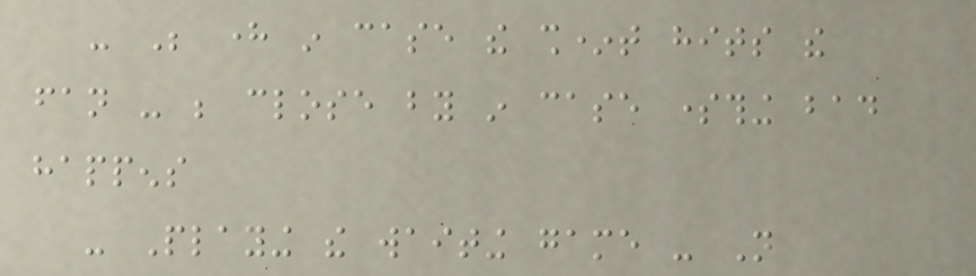- Be here in case the sh*t hits the
fan - be close by in case something bad
happens
- Playing the waiting game - Not
